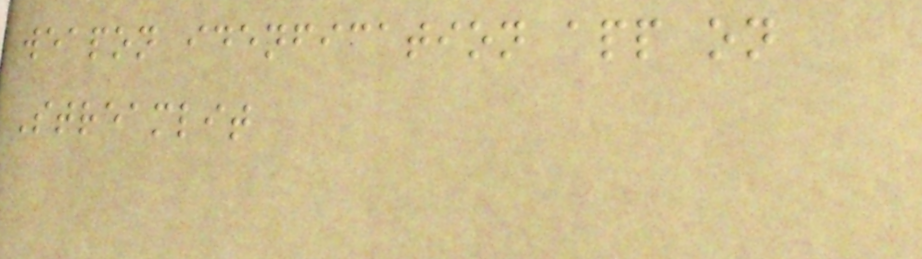weapon idenfication app on
Streamlit
